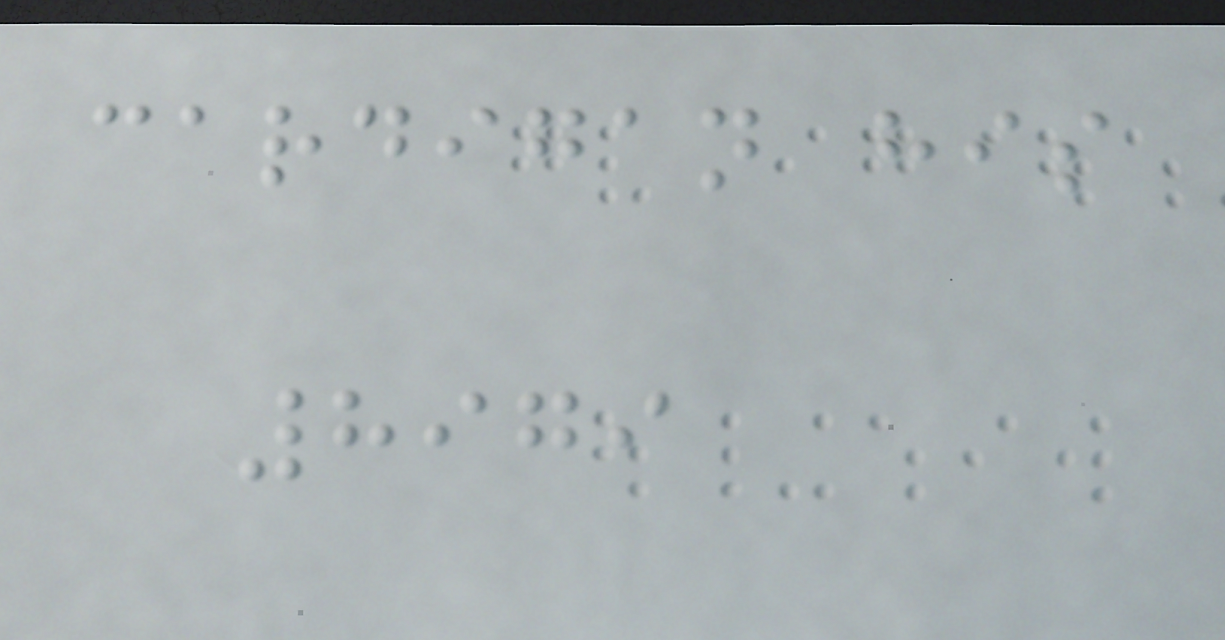cardigan his
8979
